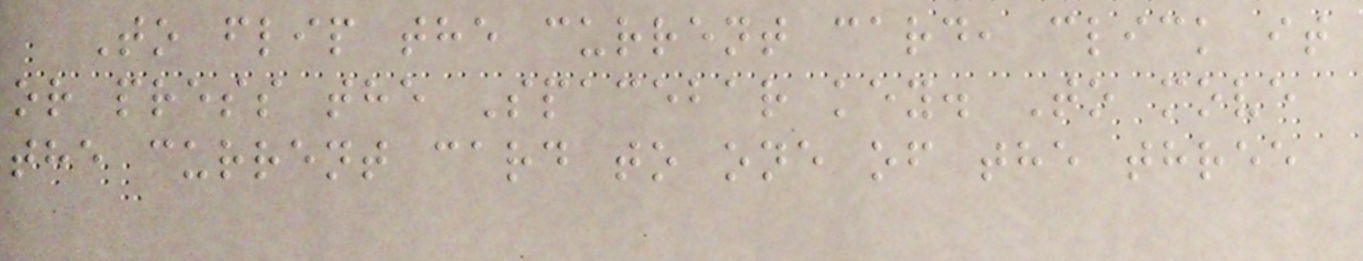To flip the current card, click it
or press the Spacebar key. To move
the current card to one of the three
